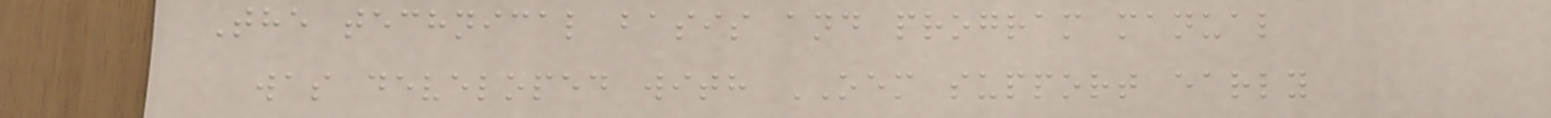The technical basis and program manual
was developed with OEM support early
